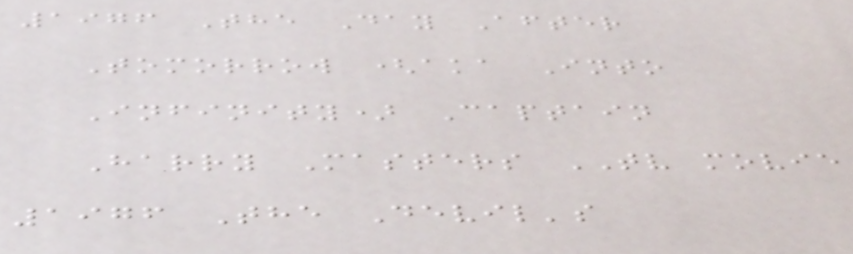1976 The Day After
Tomorrow (aka Into
Infinity) Captain
Harry Masters TV movie
1976 The Devil's
